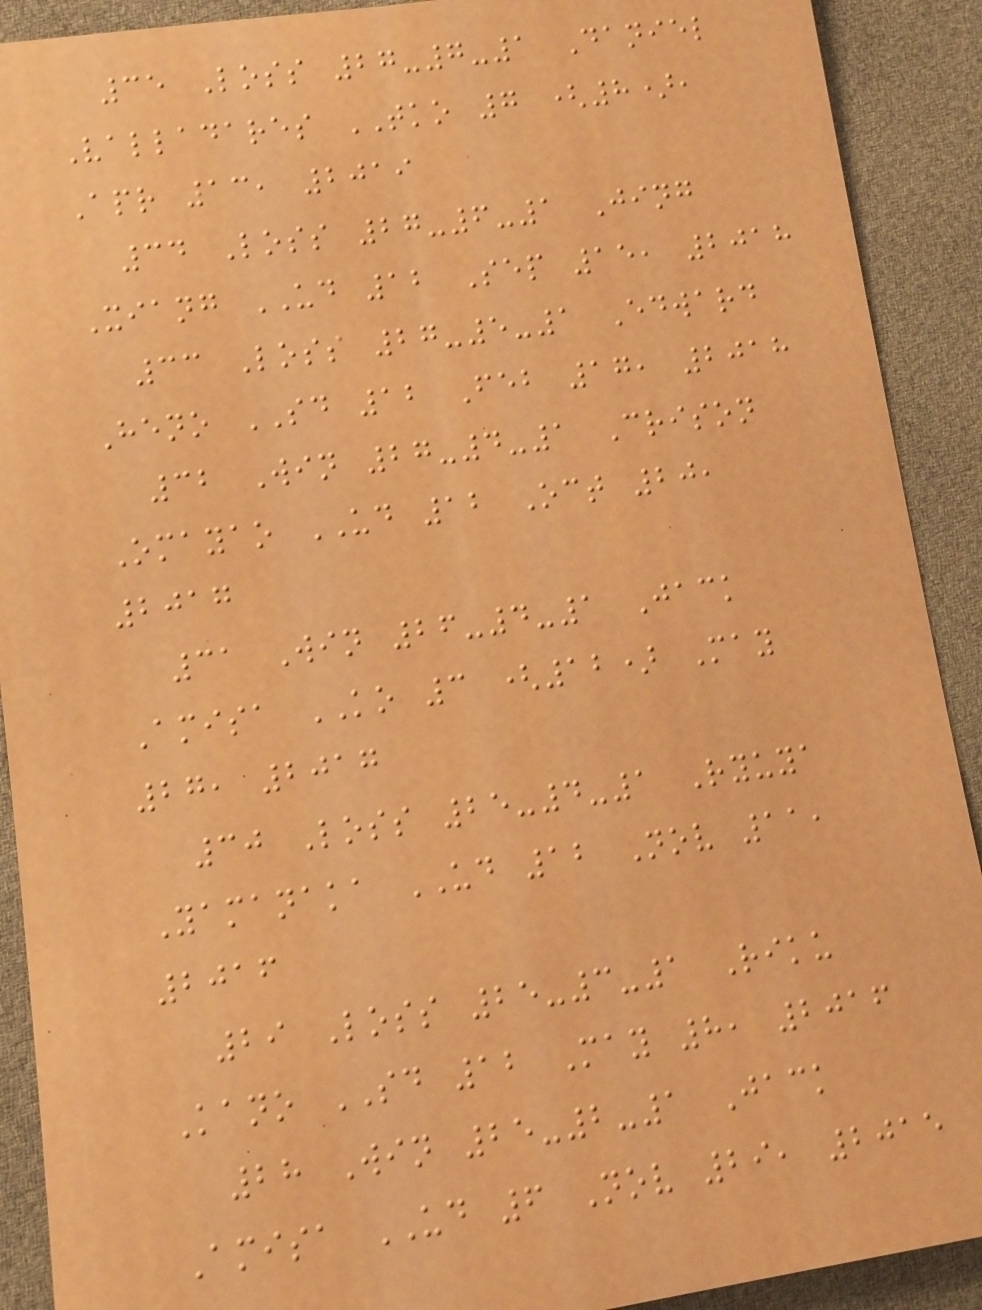35 Loss 27-7-1 Daniel
Valladares TKO 7 (8),
Apr 13, 2019
34 Loss 27-6-1 Jing
Xiang UD 12 Sep 15, 2018
33 Loss 27-5-1 Edward
Heno SD 12 Feb 17, 2018
32 Win 27-4-1 Crison
Omayao UD 12 Oct 20,
2017
31 Win 26-4-1 Jack
Amisa KO 3 (12) May
27, 2017
30 Loss 25-4-1 Ryuya
Yamanaka UD 12 Nov 11,
2016
29 Loss 25-3-1 Riku
Kano SD 12 May 8, 2016
28 Win 25-2-1 Jack
Amisa UD 6 Nov 29, 2015
